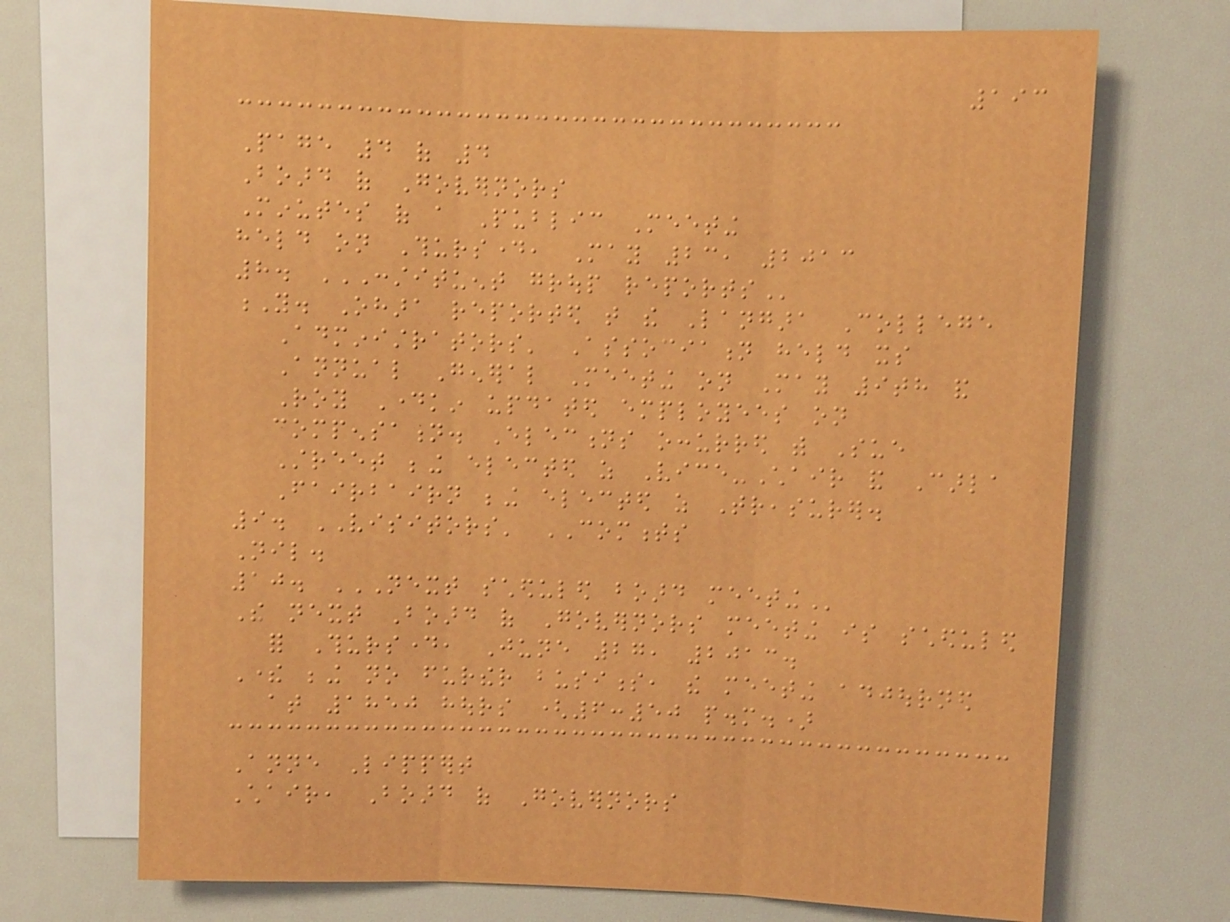193
Page 4 of 4
Board of Governors
Minutes of a Public Meeting
held on Thursday, May 23, 2013
8. CONSTITUENT GROUP REPORTS
Y. Ohara reported that the Langara College
Administrators' Association held its
Annual General Meeting on May 9th and
Roy Daykin updated employees on
compensation. Elections occurred with Sue
Street being elected as Vice-Chair and Carla
Fairbairn being elected as Treasurer.
9. VISITORS' COMMENTS
Nil.
10. NEXT SCHEDULED BOARD MEETING
The next Board of Governors meeting is scheduled
for Thursday, June 27, 2013.
There being no further business, the meeting adjourned
at 1850 hours (6:50 p.m.)
Anne Lippert
Chair, Board of Governors
